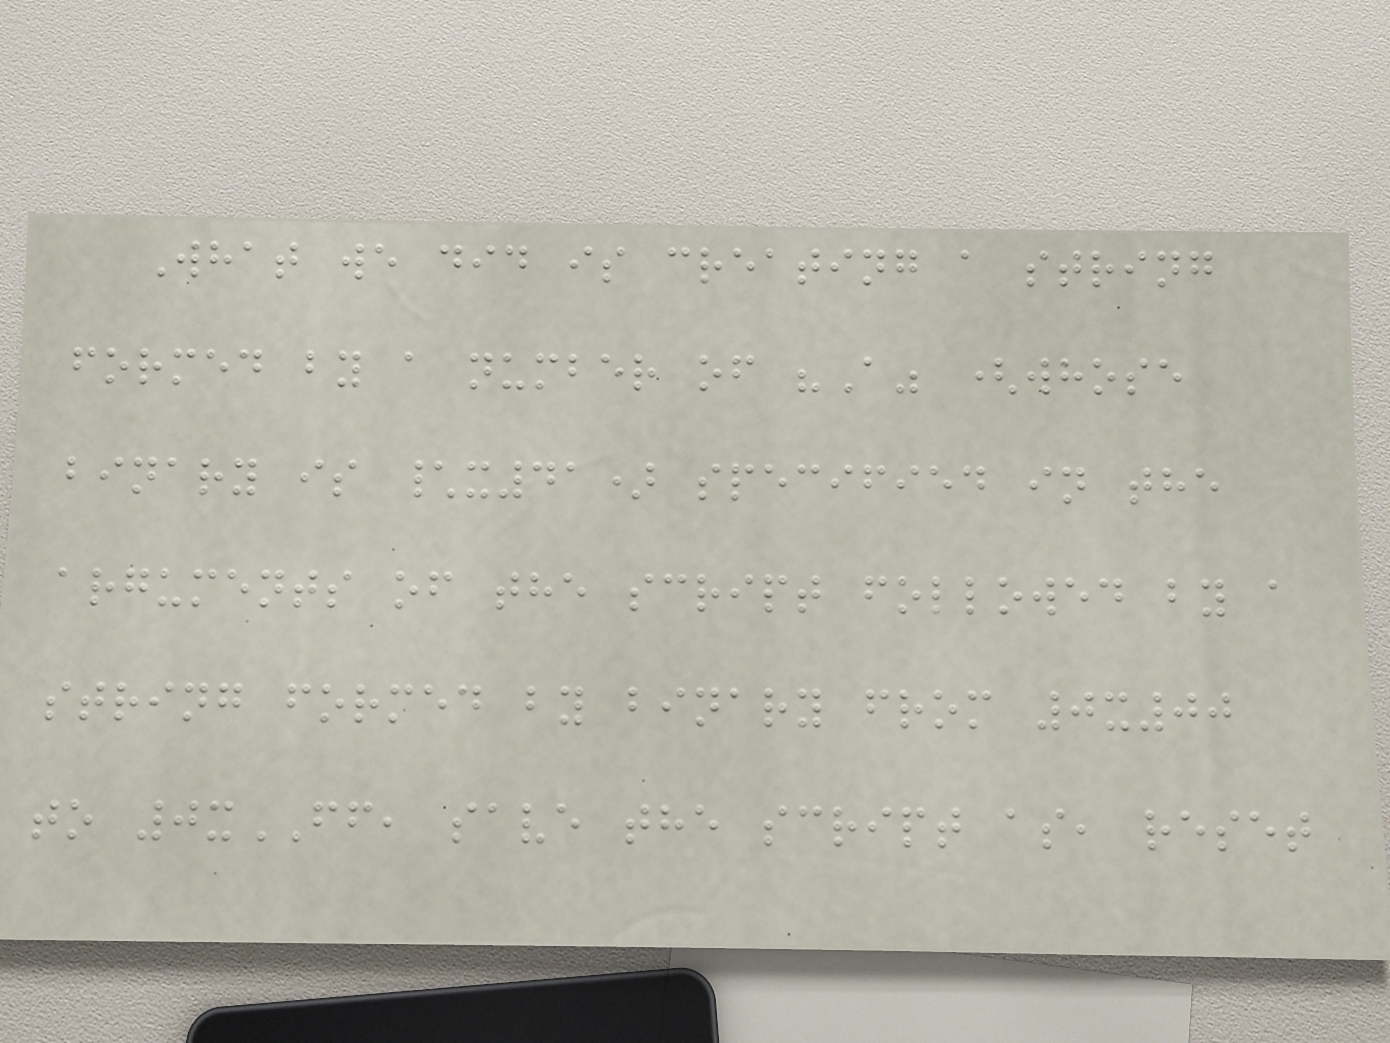What we did is creating a string
formed by a number of "A" (whose
binary is \x41) specified in the
arguments of the script followed by a
string formed by binary from 0x00
to 0xFF, save the script as, reset
